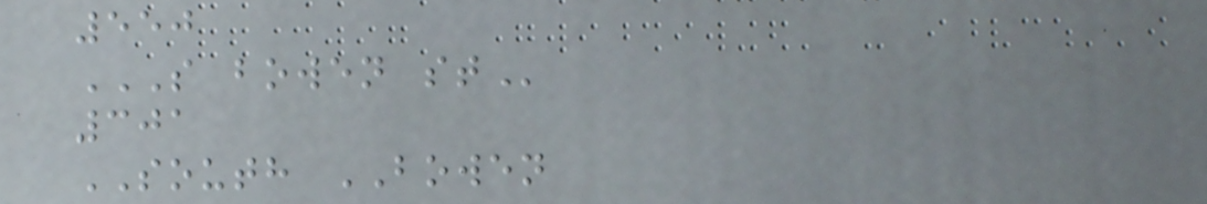550
S BOWEN ST
301
SOUTH BOWEN
